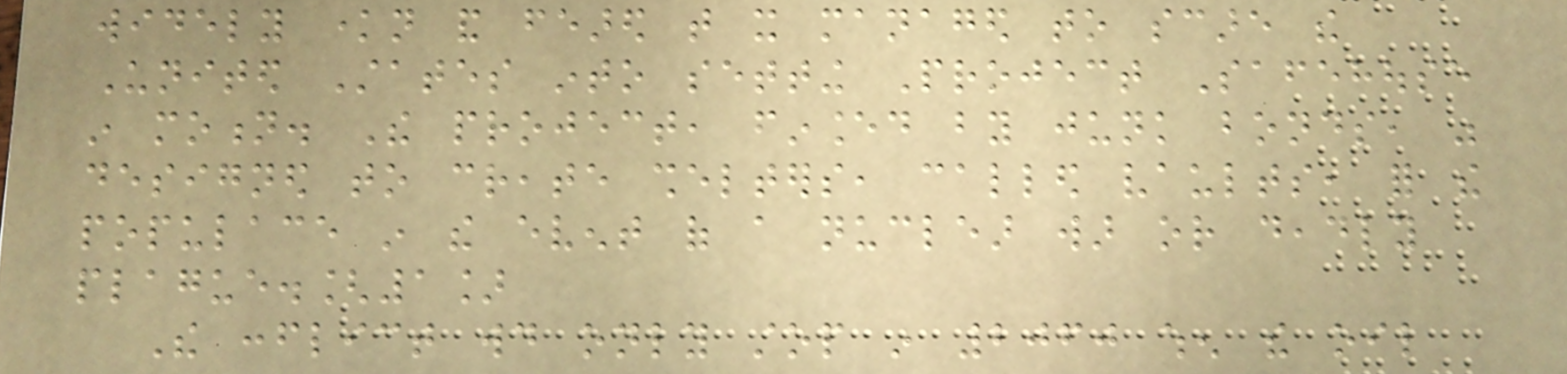widely known and feared that it managed to scare the
United States into setting Project Safehouse
in motion. The project, financed by junk bonds, was
designed to create shelters, called vaults, for the
populace in the event of a nuclear war or deadly
plague.[1]
The conflict would only stop in 2060 when the oil
